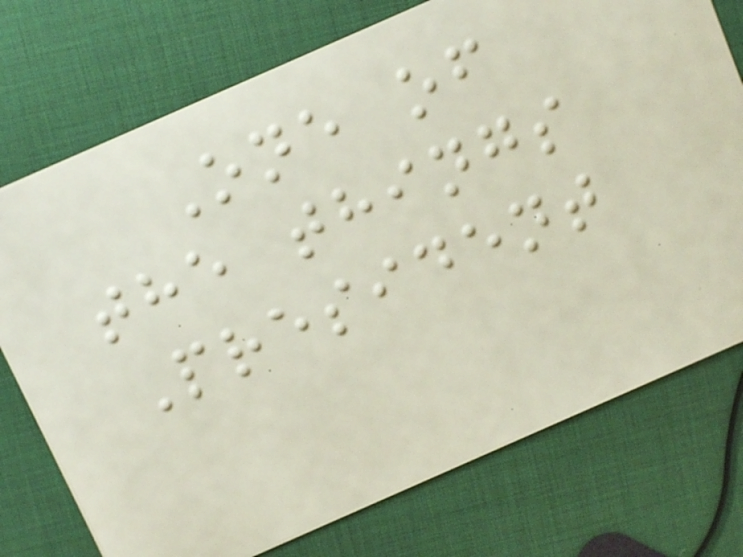One of
the things
President
